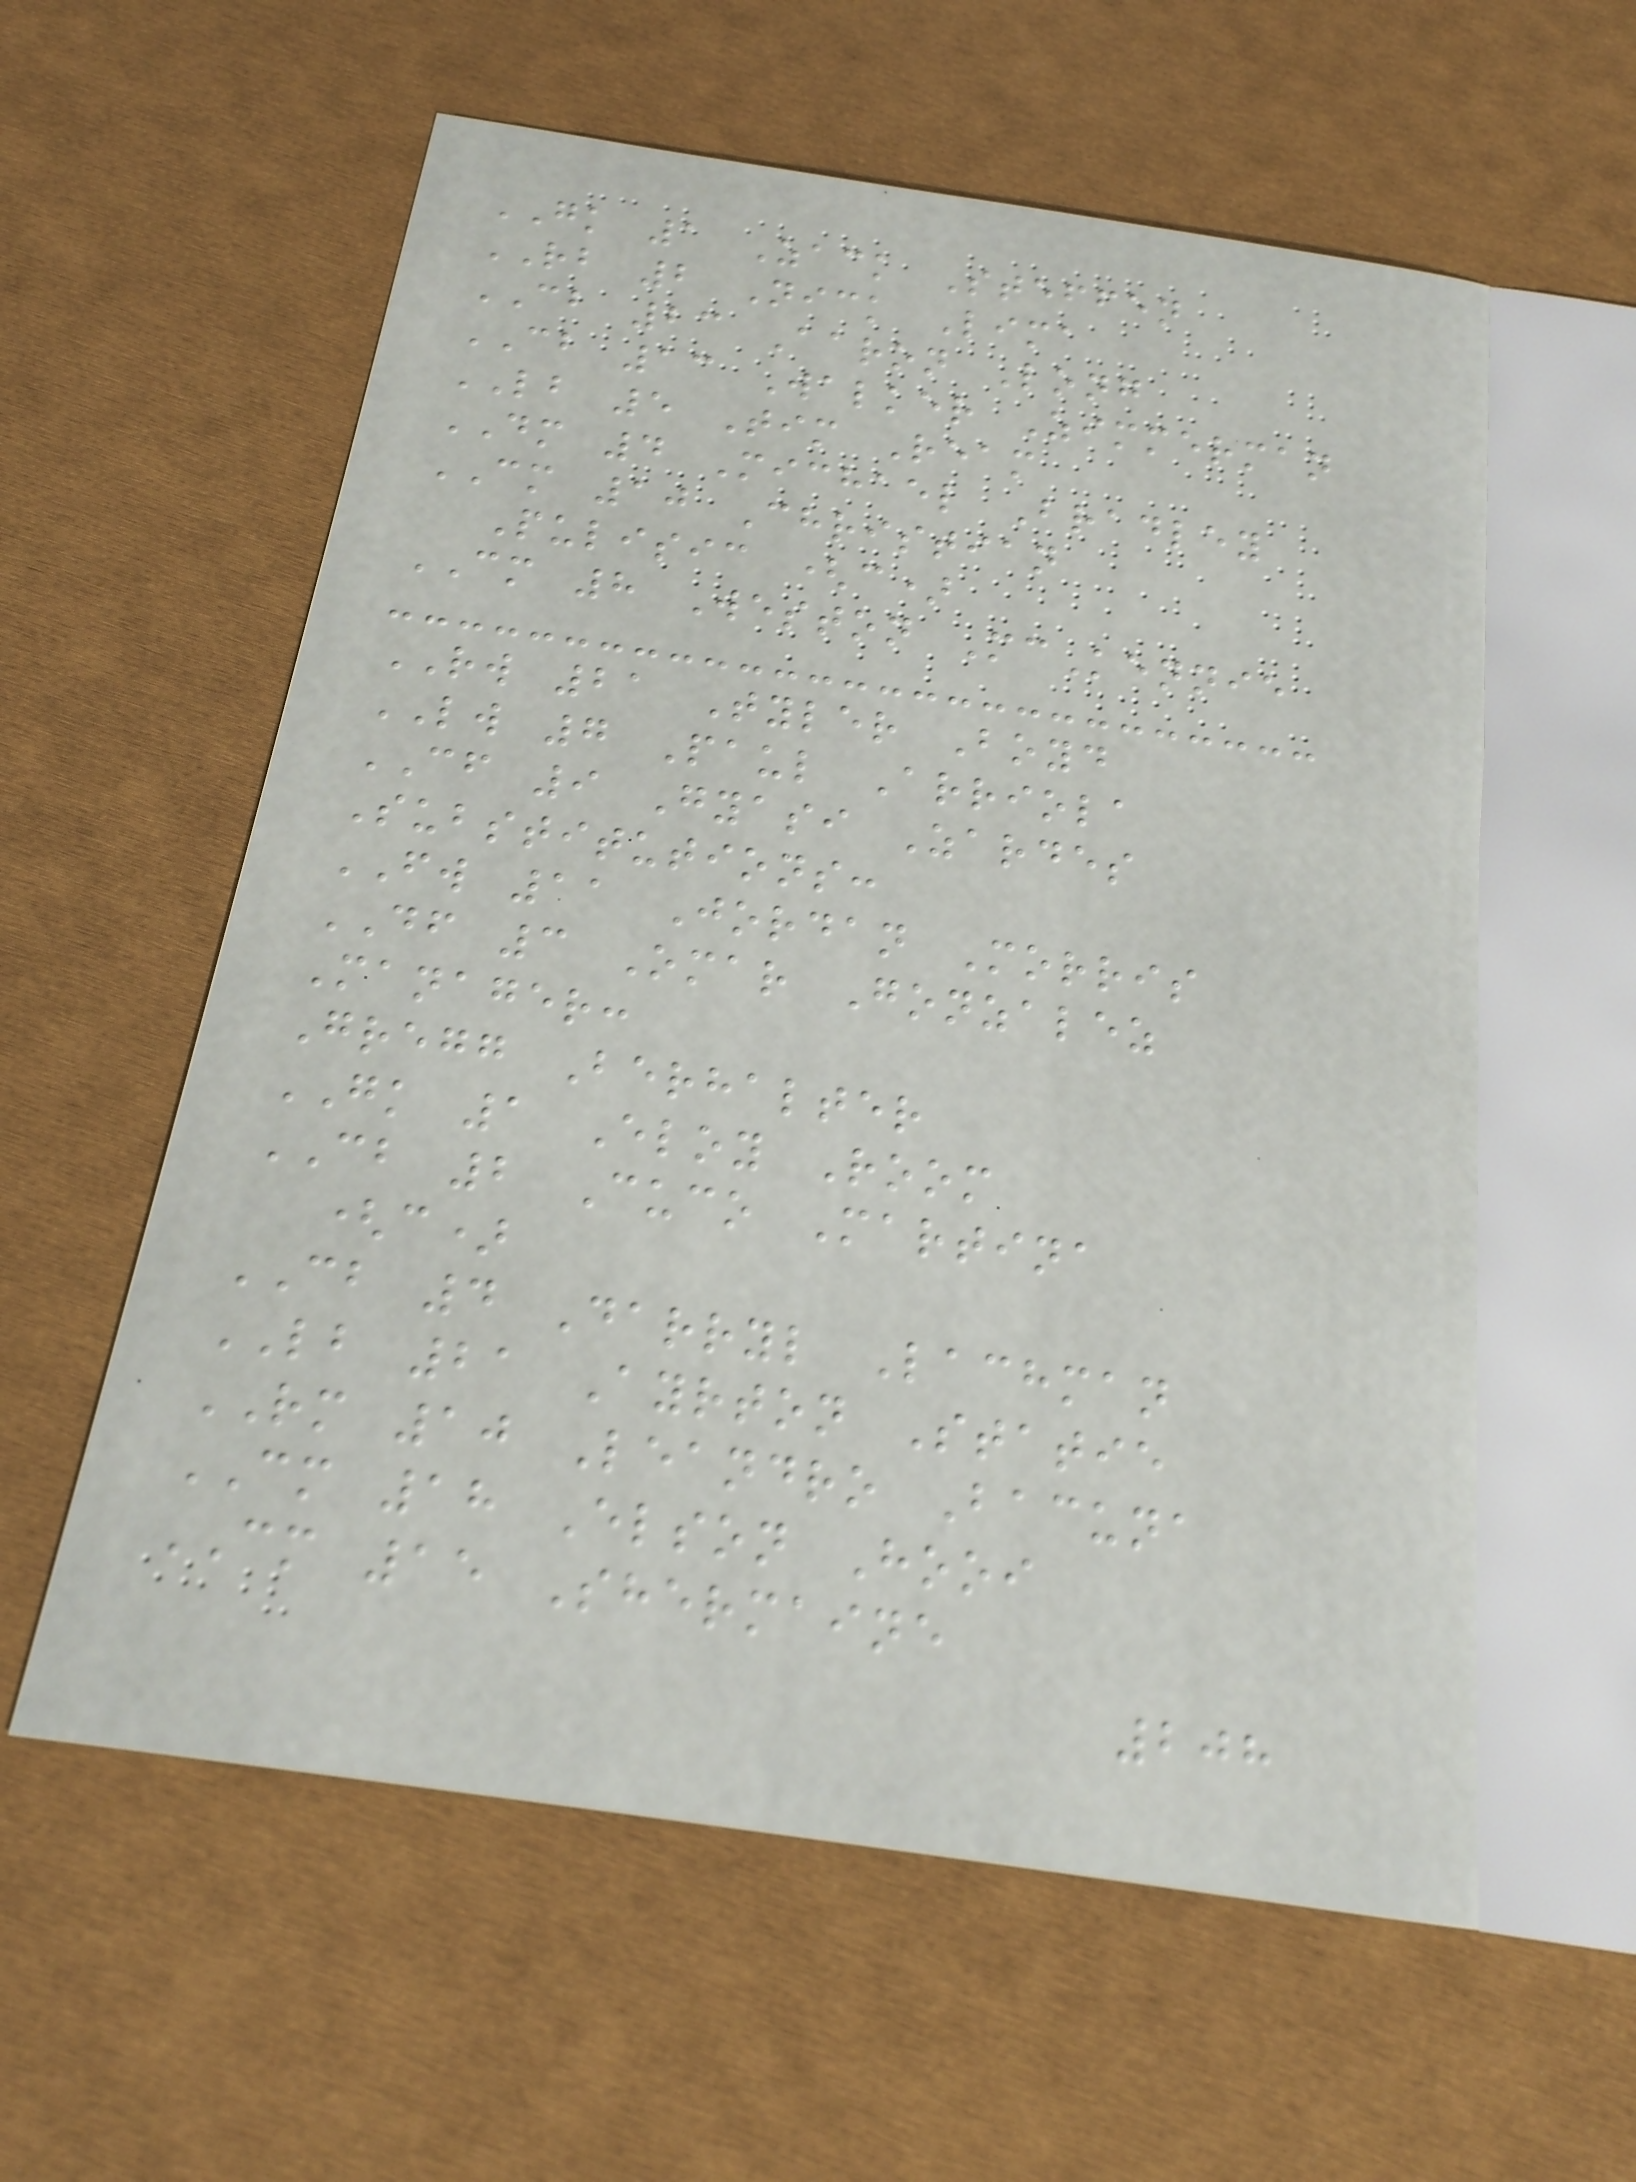GK 1 Zack Steffen
RB 2 Nick Lima
CB 23 Aaron Long
CB 13 Walker Zimmerman
LB 5 Tim Ream
DM 4 Michael Bradley
CM 10 Christian
Pulisic (c)
CM 8 Weston McKennie
RW 21 Tyler Boyd
LW 7 Paul Arriola
CF 9 Gyasi Zardes
Substitutions:
FW 11 Jordan Morris
DF 3 Omar Gonzalez
Manager:
Gregg Berhalter
GK 1 Eloy Room
CB 2 Cuco Martina
(c)
CB 4 Darryl Lachman
LB 21 Ayrton Statie
RM 10 Leandro Bacuna
CM 18 Elson Hooi
CM 15 Shermaine
208
